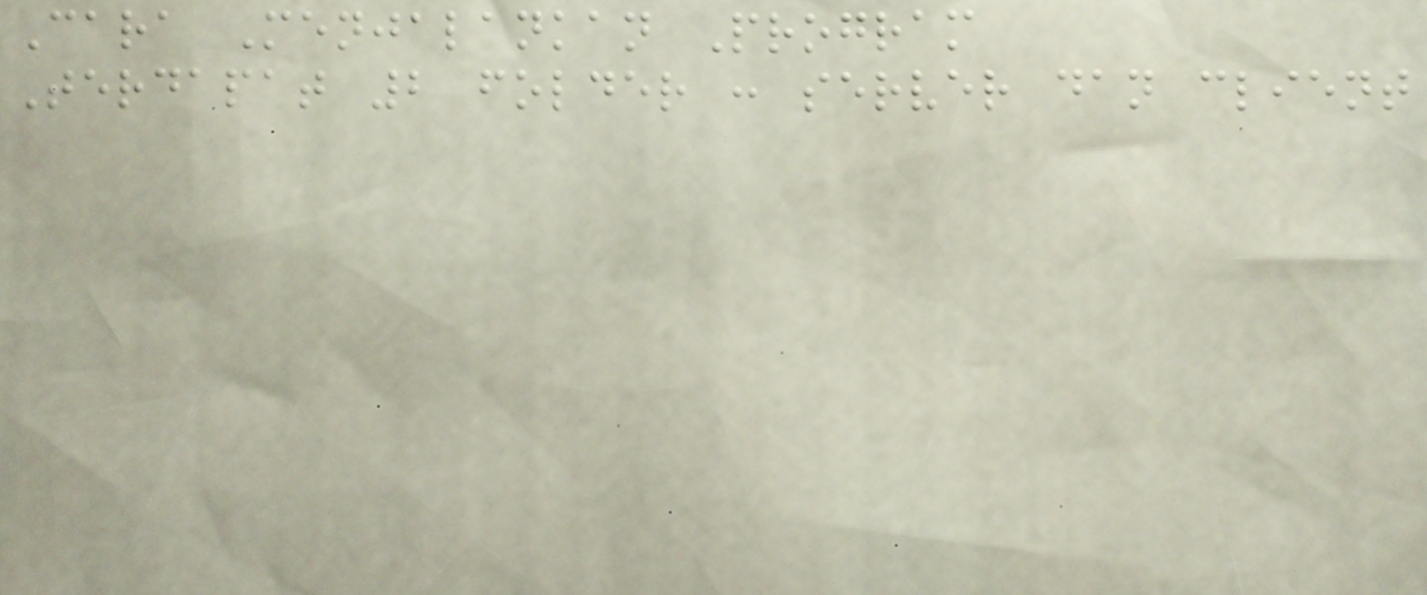Cara Menjalankan Program
Terdapat 2 folder : server dan client
